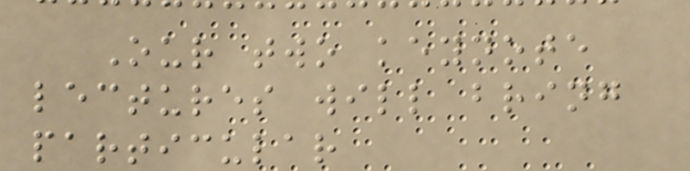Our two keynote
lectures will bring
particular
